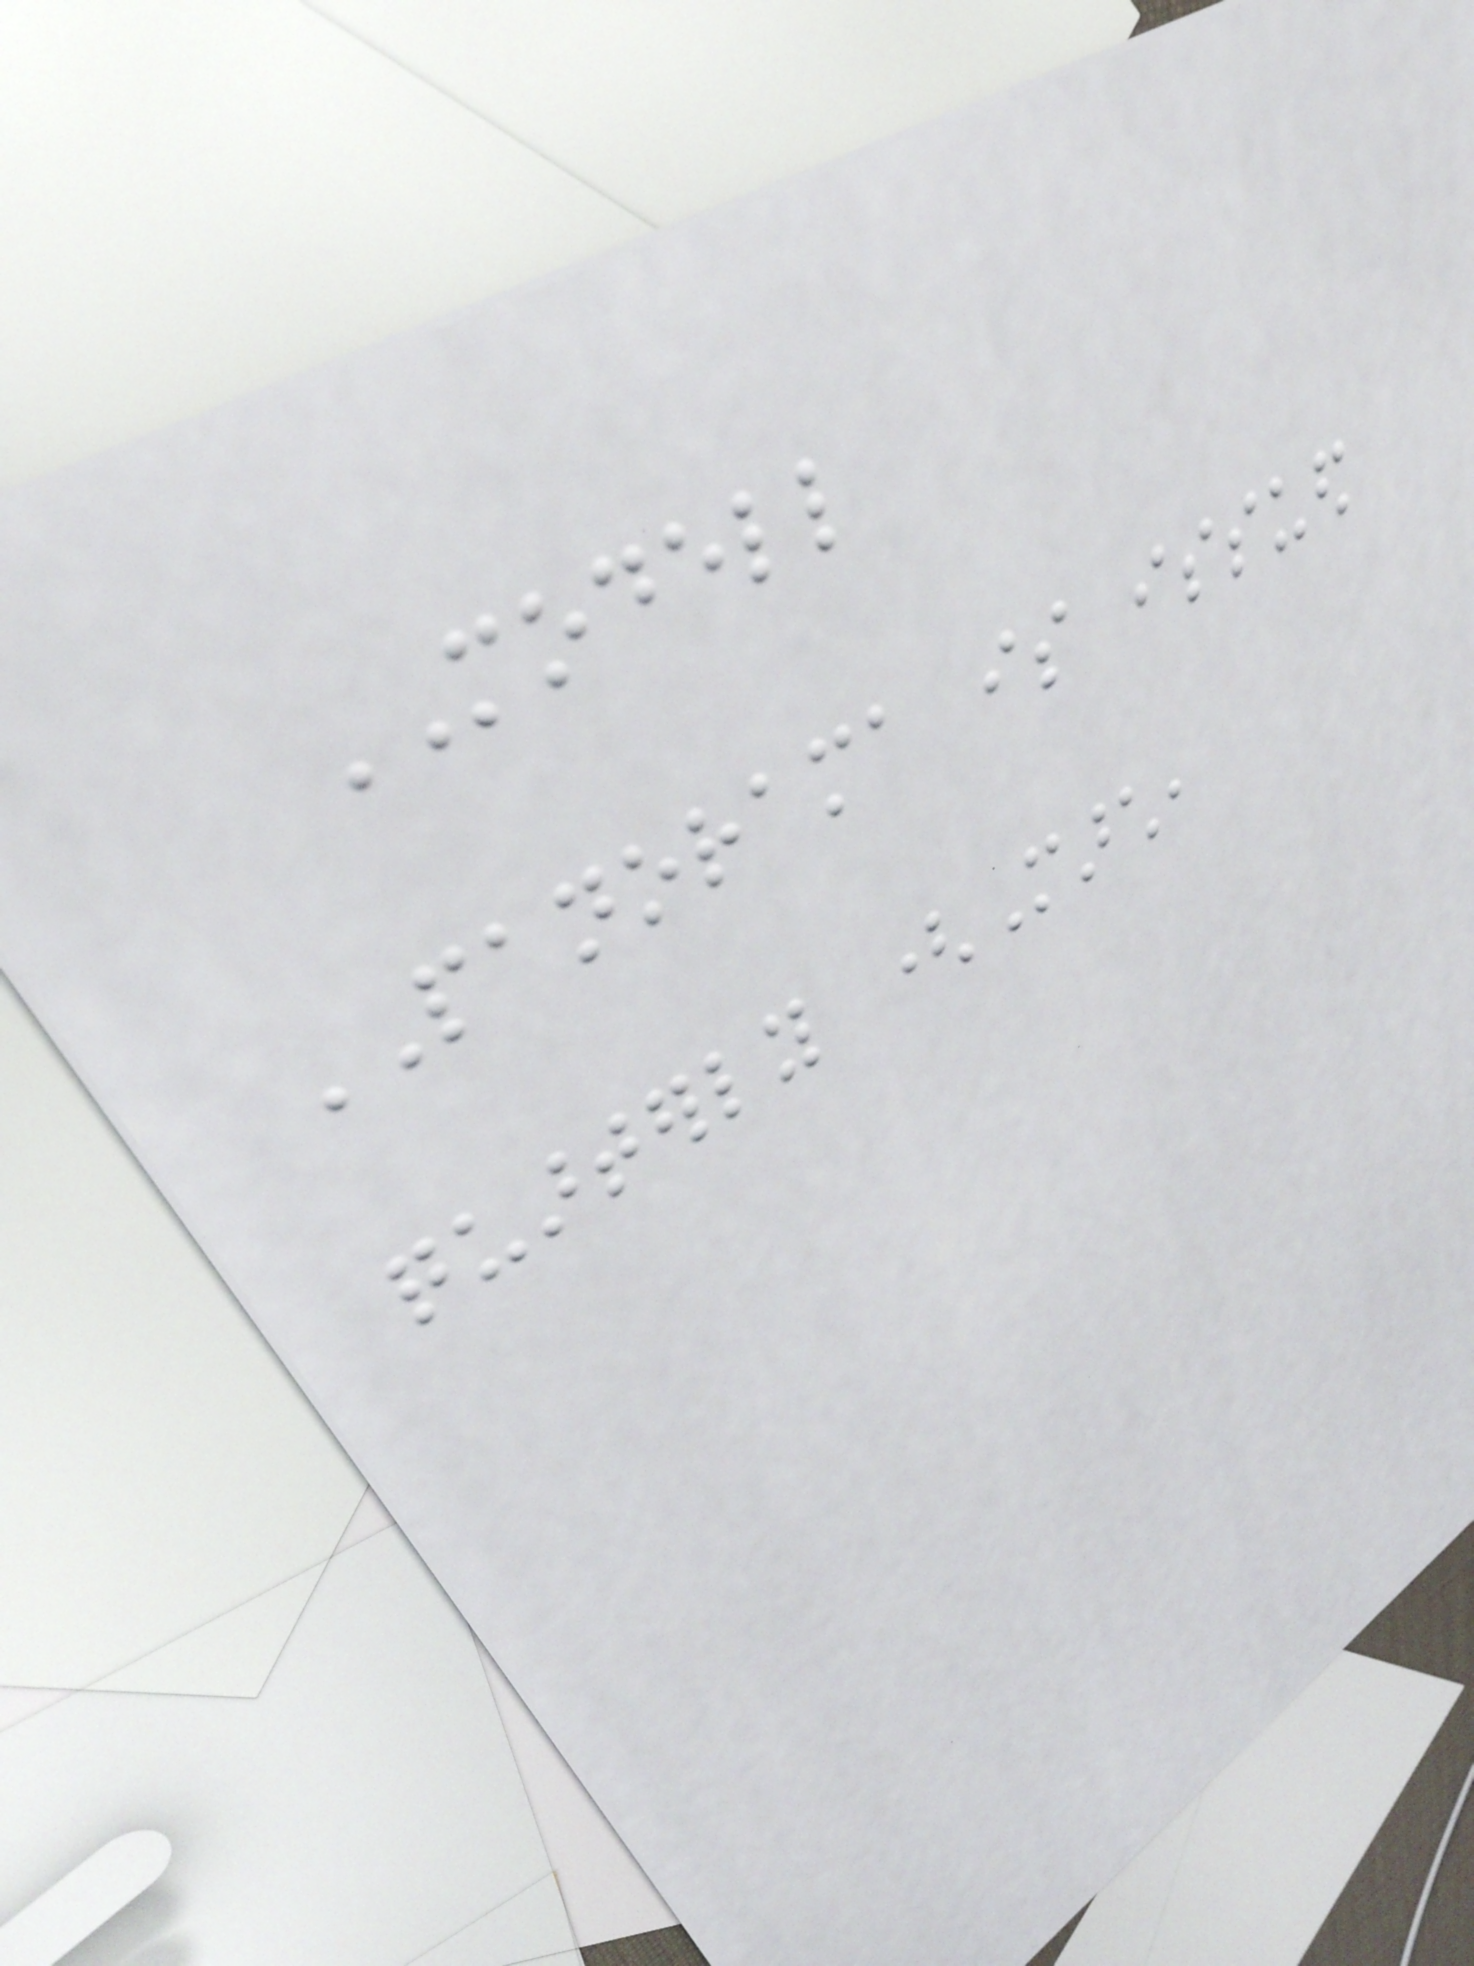MODELL
PANORAMA is issued
quarterly (March,
